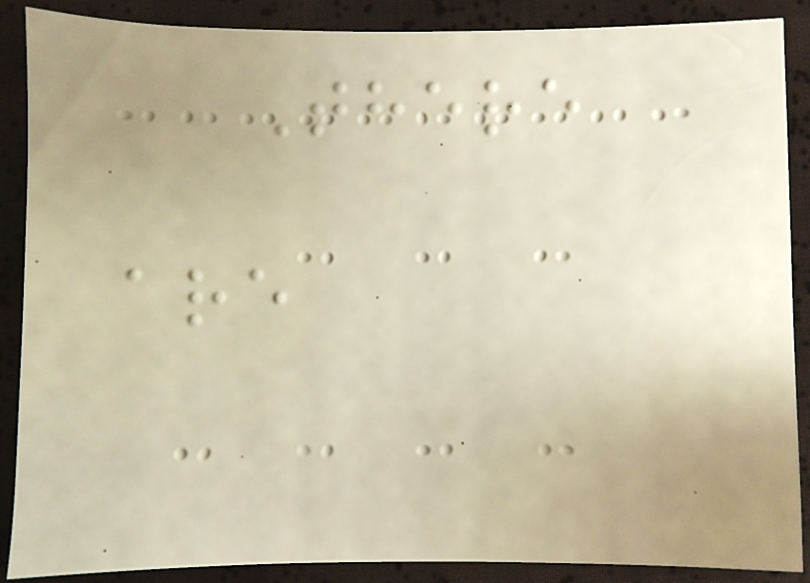There
are
